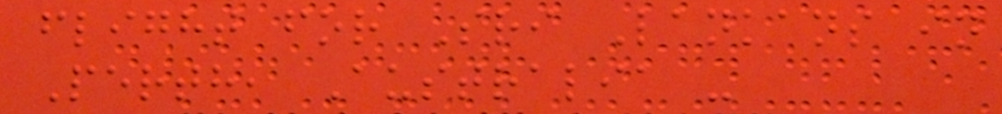flight for Sri Lankans in
Perth, Australia -
